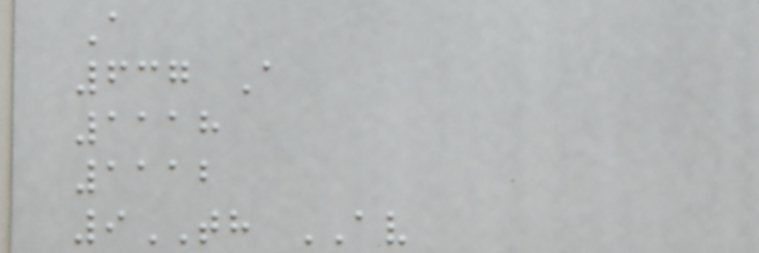A
637 A
1118
1112
9TH AV
